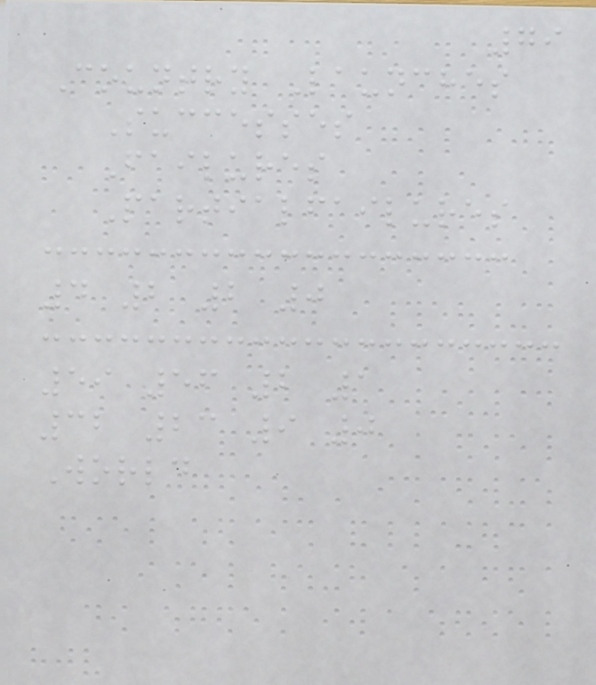79
Country Launches
Successes
Failures
Partialfailures
4 2 2 0
59 56 2 1
32 23 9 0
World
